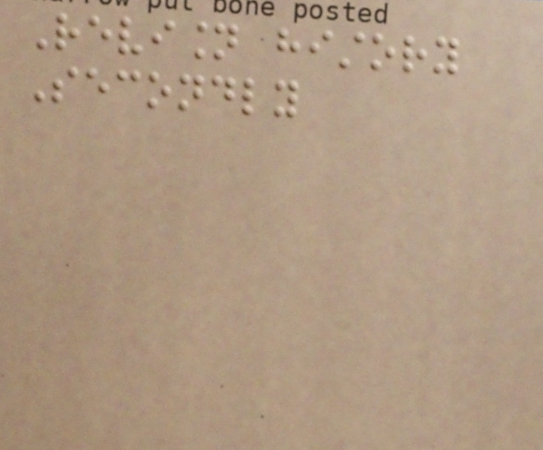Revision history
Secondly
